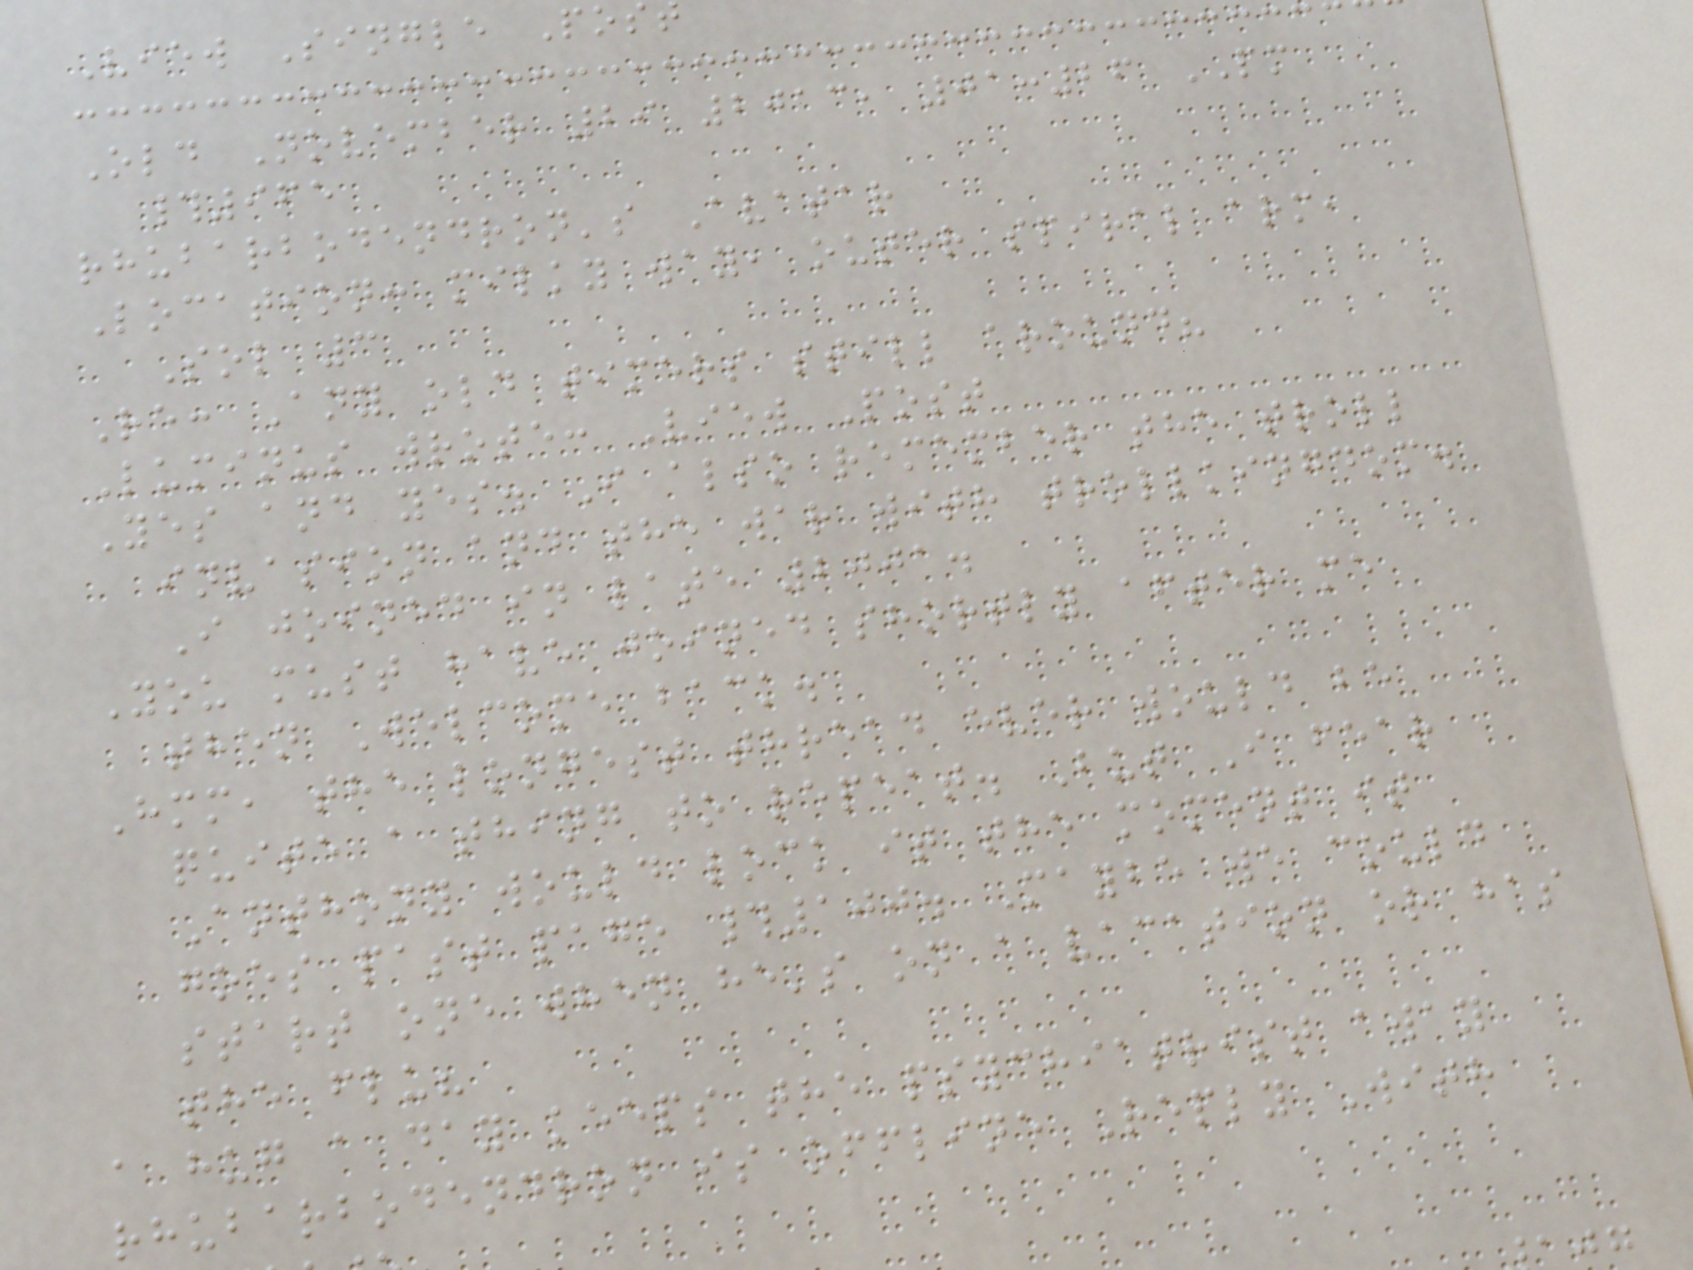View Single Pos
Old November 29 2013, 01:26 PM
#965
rhubarbodendron's Avatar
Location: milky way, outer spiral arm,
Sol 3
Re: Any old timers still around?
Luminus wrote: View Post
Yes and yes. I also remember the troll
invasion and the war with trollkingdom.
I joined in late 2001.
You must have joined shortly after me
then Welcome back.
Hmm, the longest thread ever would be
quite a thing to repeat. But I fear
Anthony would lock it the moment it
goes past page #100. Maybe we could
start one when he's on a vacation or has
the flu?
a hug a day keeps the psychiatrist away
rhubarbodendron is offline Reply With
